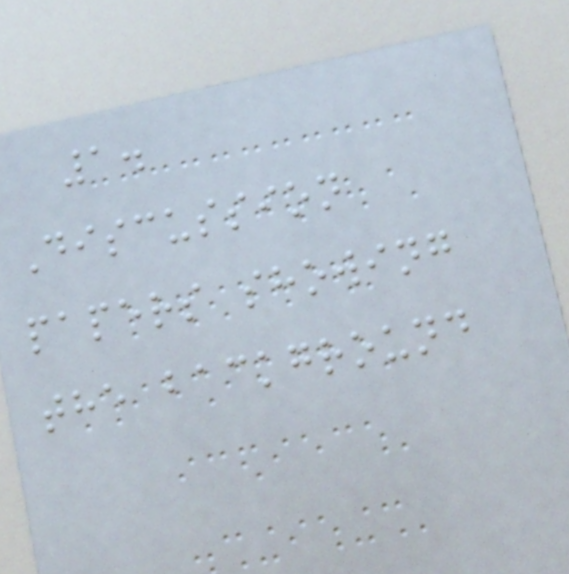1.
Discussion
papers showing
the background
